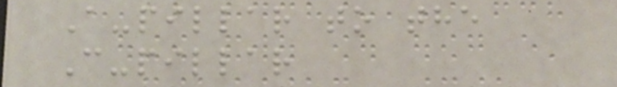A-pillar to the
C-pillar
